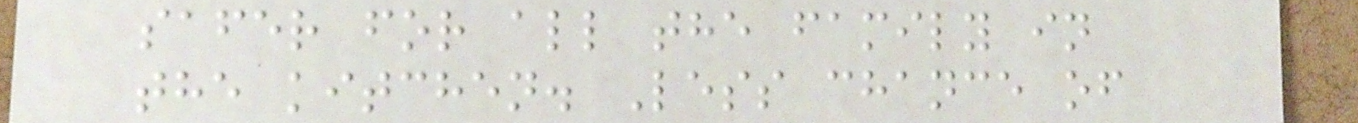safer for all the family in
the kitchen. Less chance of
